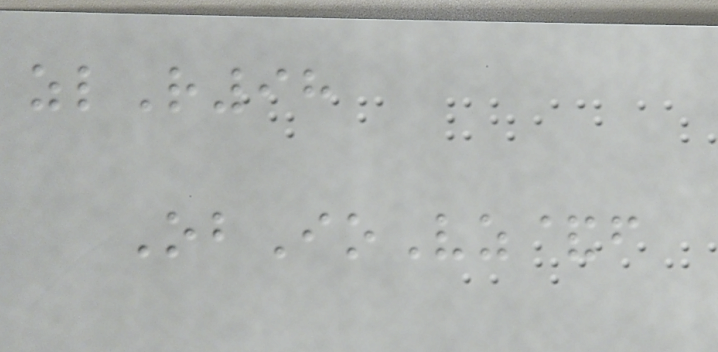zlR98
ObIoVz&f
